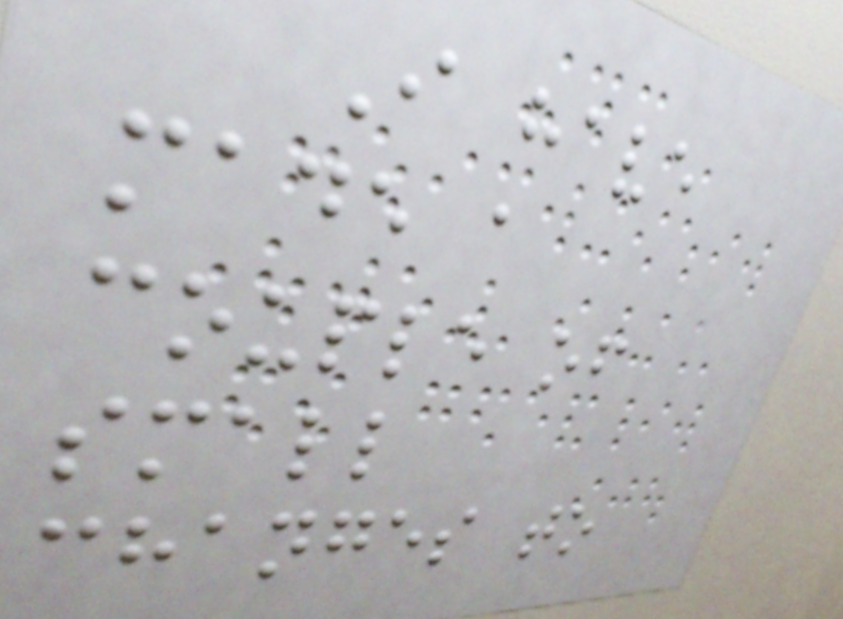I have
made a
couple of
small
changes to
